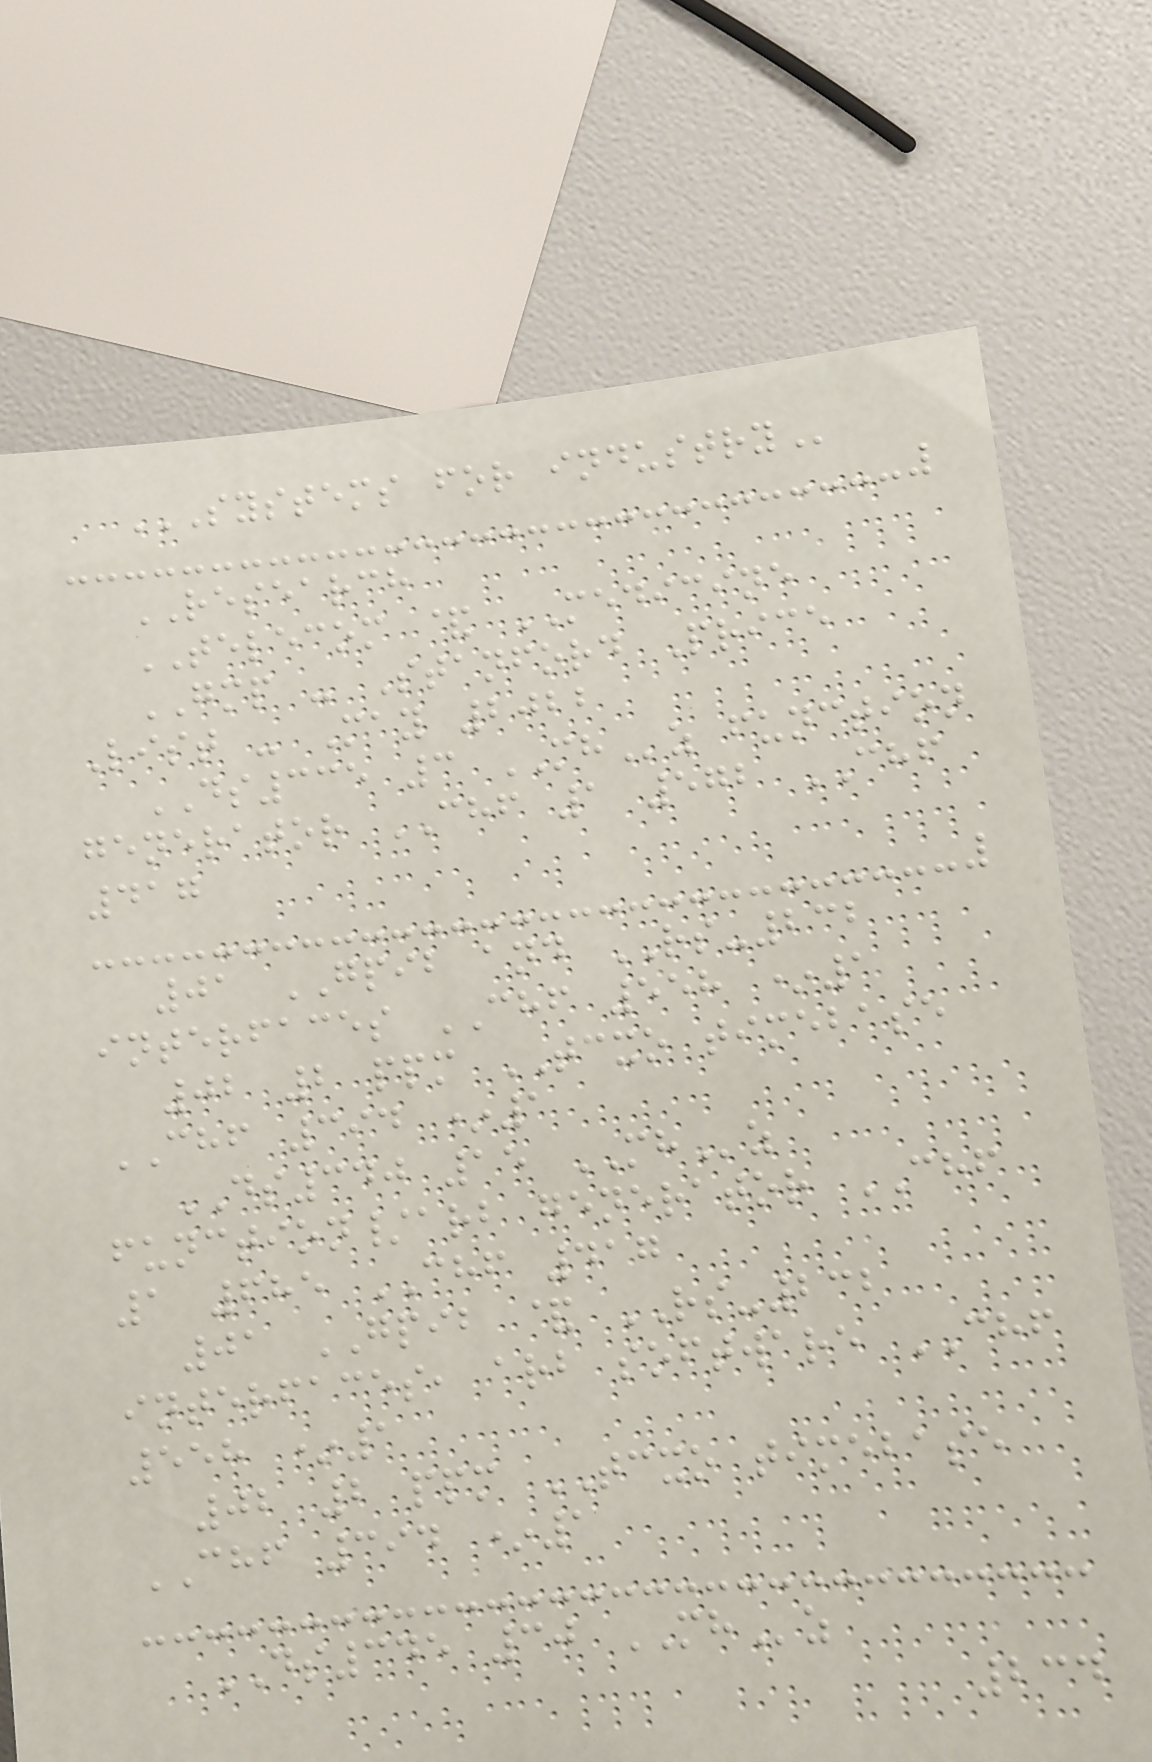SYSTEMS FOR INDUSTRY
RESEARCH
TELECOM & MEDICINE
GMP - Stanford Price
List - May 2022
DS335 3 MHz function
generator CHF 1 572 CHF
417
01 GPIB and RS-232
interfaces CHF 558 *1
02 2 ppm TCXO timebase
CHF 394 *1
DS340 15 MHz
function/arb generator CHF
1 685 CHF 417
01 GPIB & RS-232
interfaces, arb software CHF
558 *1
02 2 ppm TCXO timebase
CHF 394 *1
DS345 30 MHz
234
